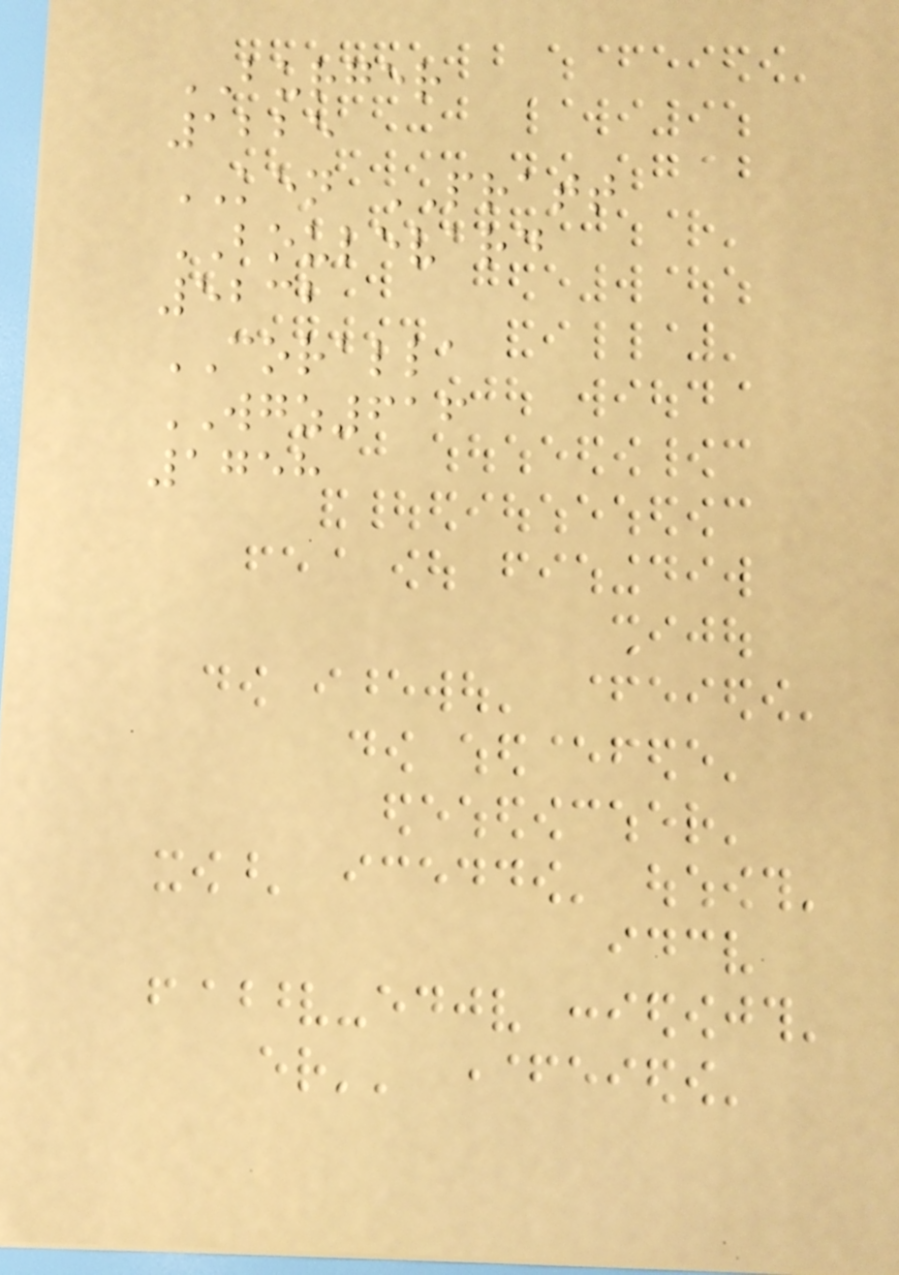BURGER
1225
KEN PRATT
BOULEVARD
5232
CORALLA
WGZ616
1758
